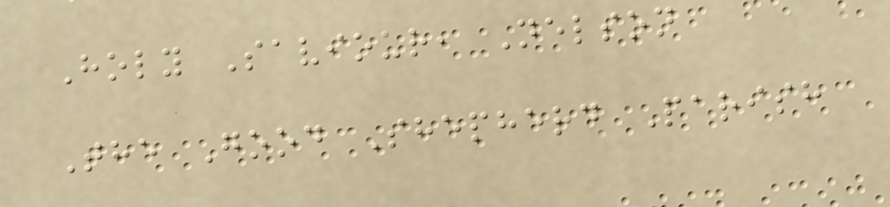Holy Saviour, Nelson
The Good Shepherd Parish
